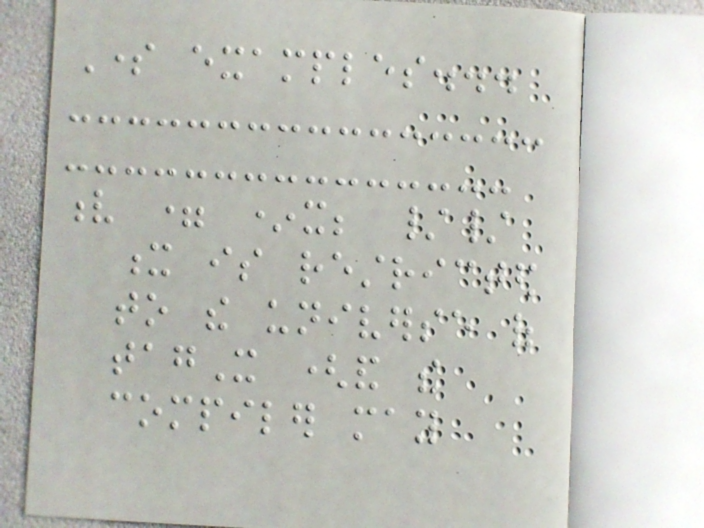Some examples...
v = *x; //
x is restricted
to the universe of
tagX (and the
compiler may
